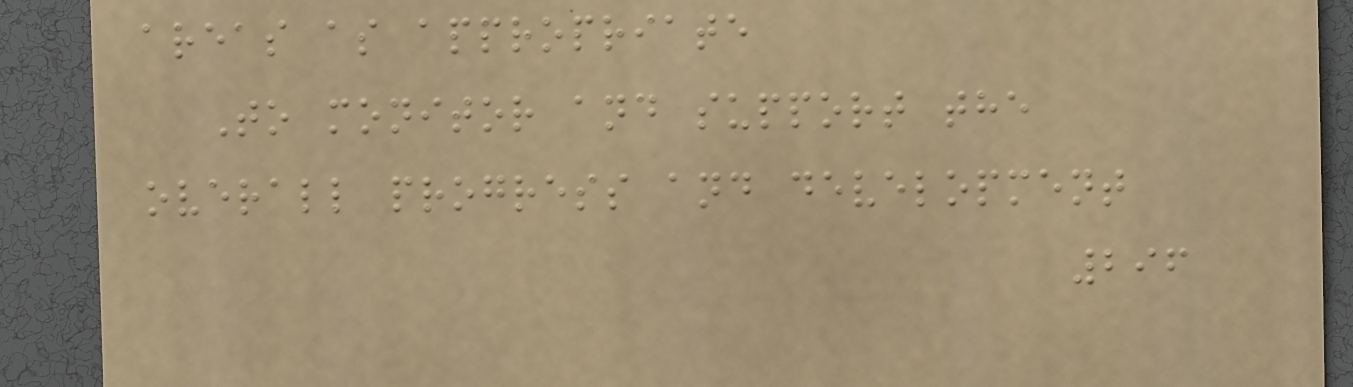areas as appropriate
To monitor and support the
overall progress and development
296
